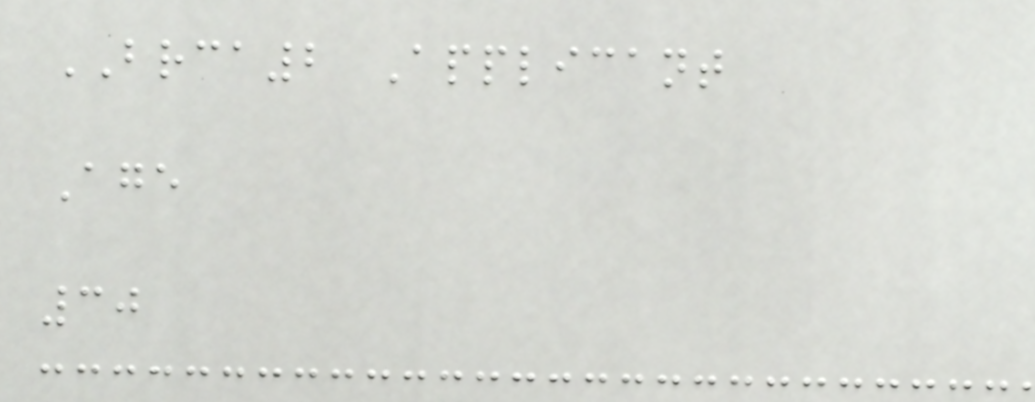BRCA2 Applicant
Age
30
